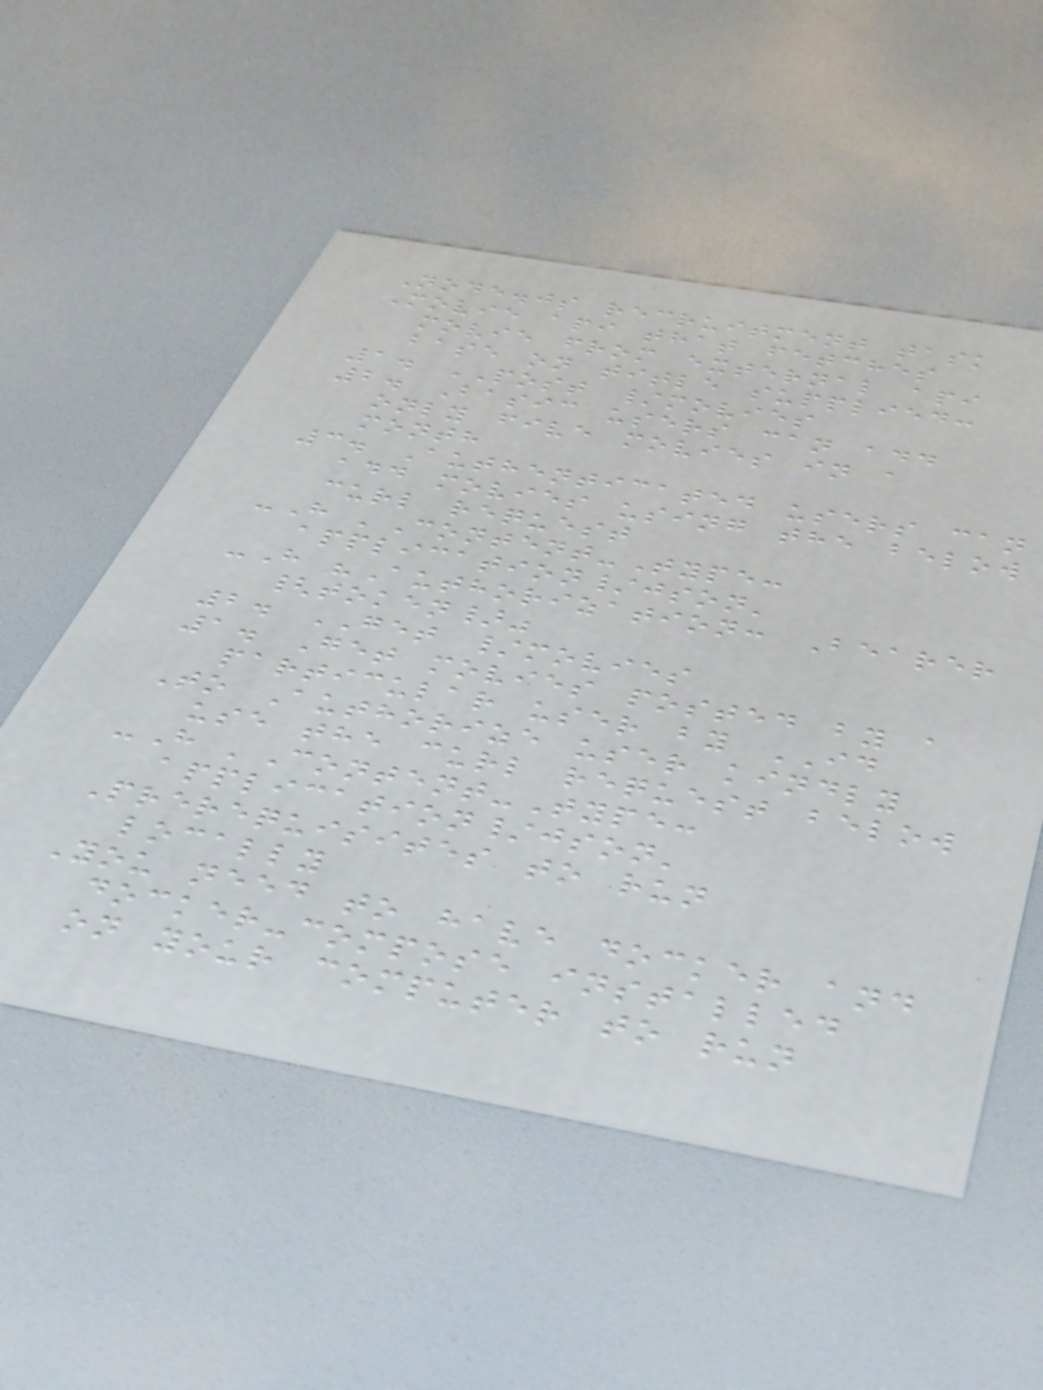Node.js recruitment task
Movie api that fetches
movie from external api
base on title supplied:
1. POST /movies
2. Basic users can add
only five movies in a
month
3. Authenticated users can
add movies using the below
curl request
-H 'Content-Type:
application/json'
-H "Authorization: Bearer
{token}"
2. GET /movies
1. Get movies posted by a
particular user by ID
To Authorize user kindly
use the curl request below
-H 'Content-Type:
application/json'
Prerequisites to run
locally
You need to have docker and
docker-compose installed
on your computer to run
